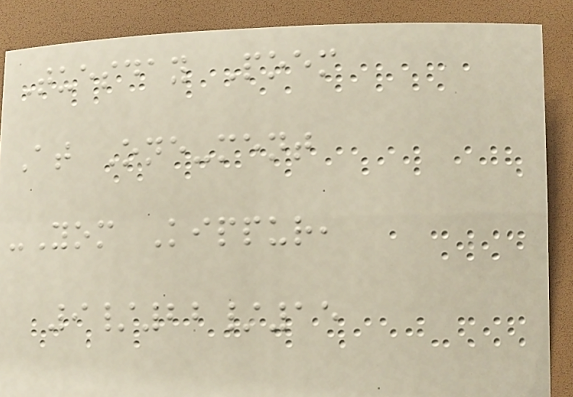Tuesday Poem
At One-ment
-Yom Kippur,
9/22/15
